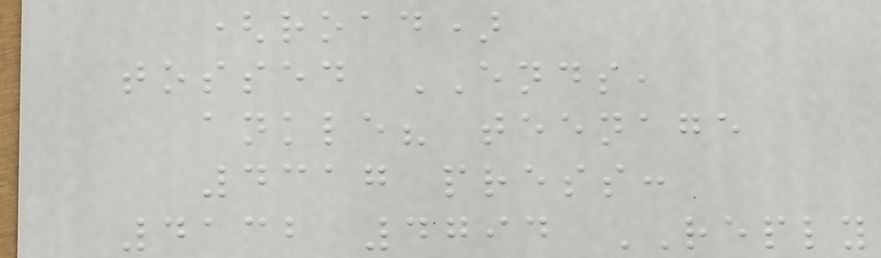(road)
tossed ENDS,
ankle? teenage
4317 press:
4132 4794 REPLY
